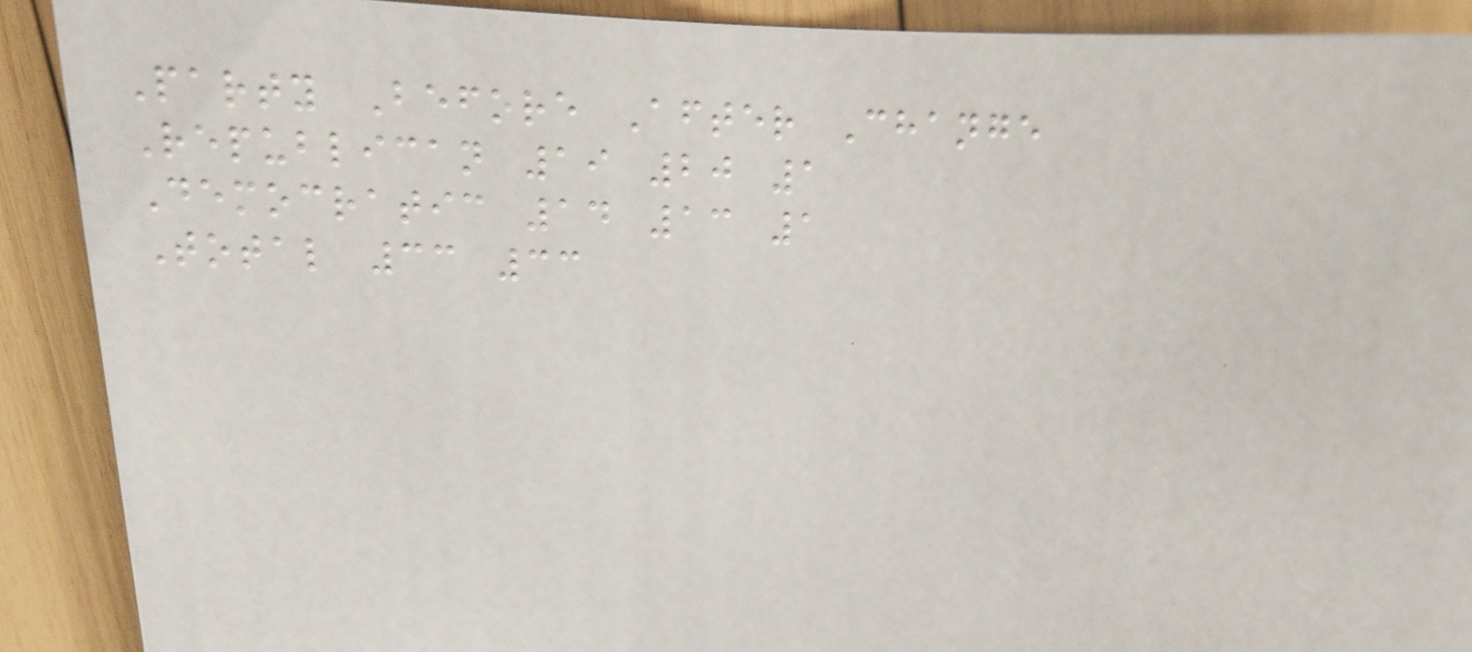Party Before After Change
Republican 19 20 1
Democratic 14 13 1
Total 33 33
